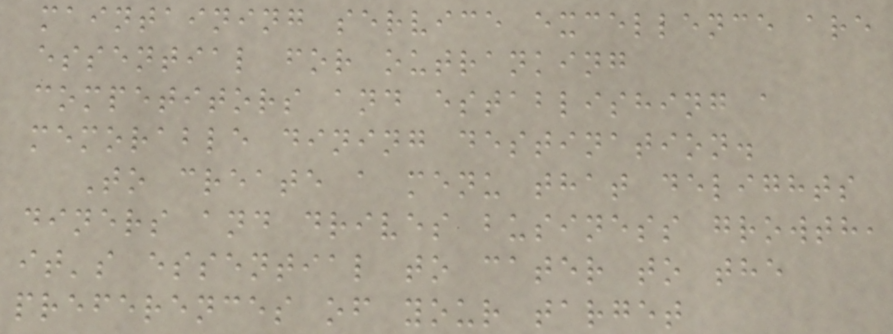maintaining service excellence are
essential for outranking
competitors and establishing a
memorable dining destination.
To create a menu that delights
diners and drives business growth,
it's essential to cater to the
preferences of your target
